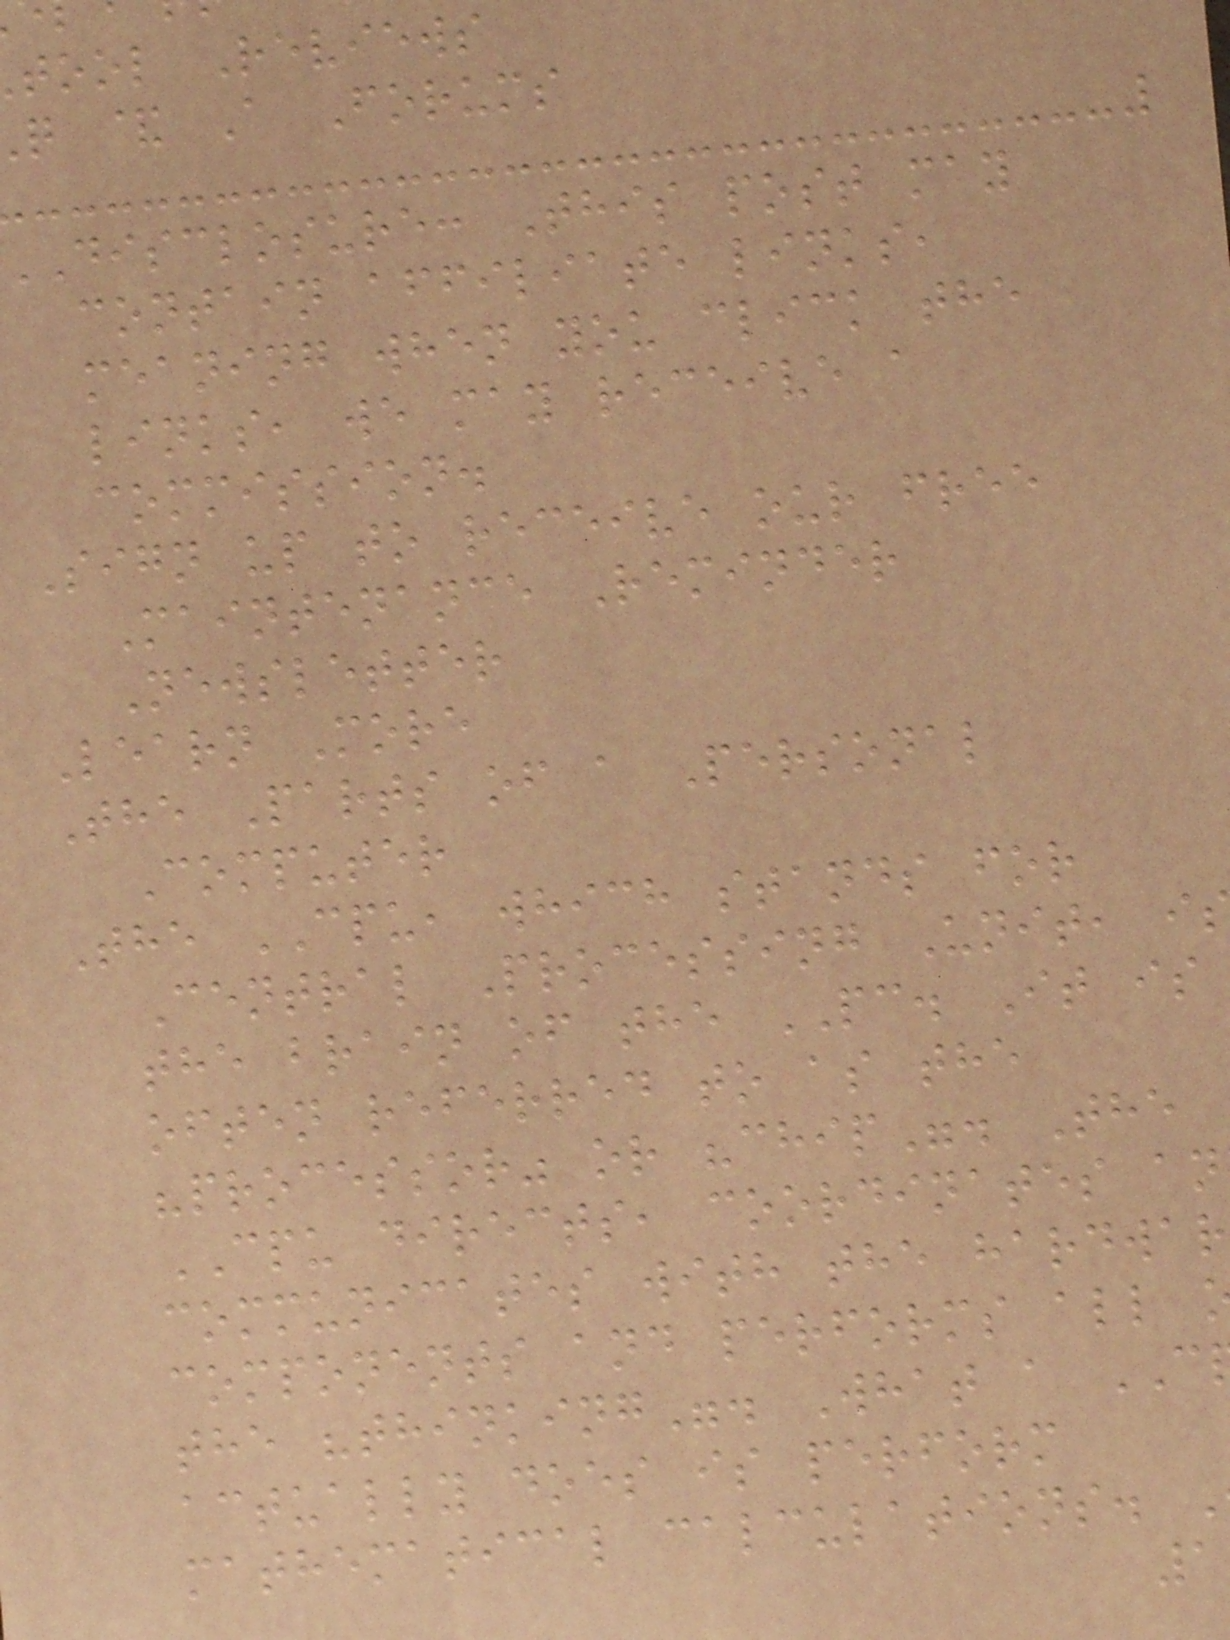tool Reviews
q & A Forums
disclosure: This post may
contain affiliate links,
meaning when you click the
links, we may receive a
commission.
Sign up to receive our free
Maintenance Reminder
Newsletter
Learn More
The Parts of a Personal
Computer
The CPU, which stands for
Central Processing Unit, i
the brain of the PC. It is
often referred to as the
"processor" or "chip". The
CPU directs, coordinates an
communicates with the hardwar
components and performs all
the "thinking". What a
actually does is perform
mathematical calculations.
